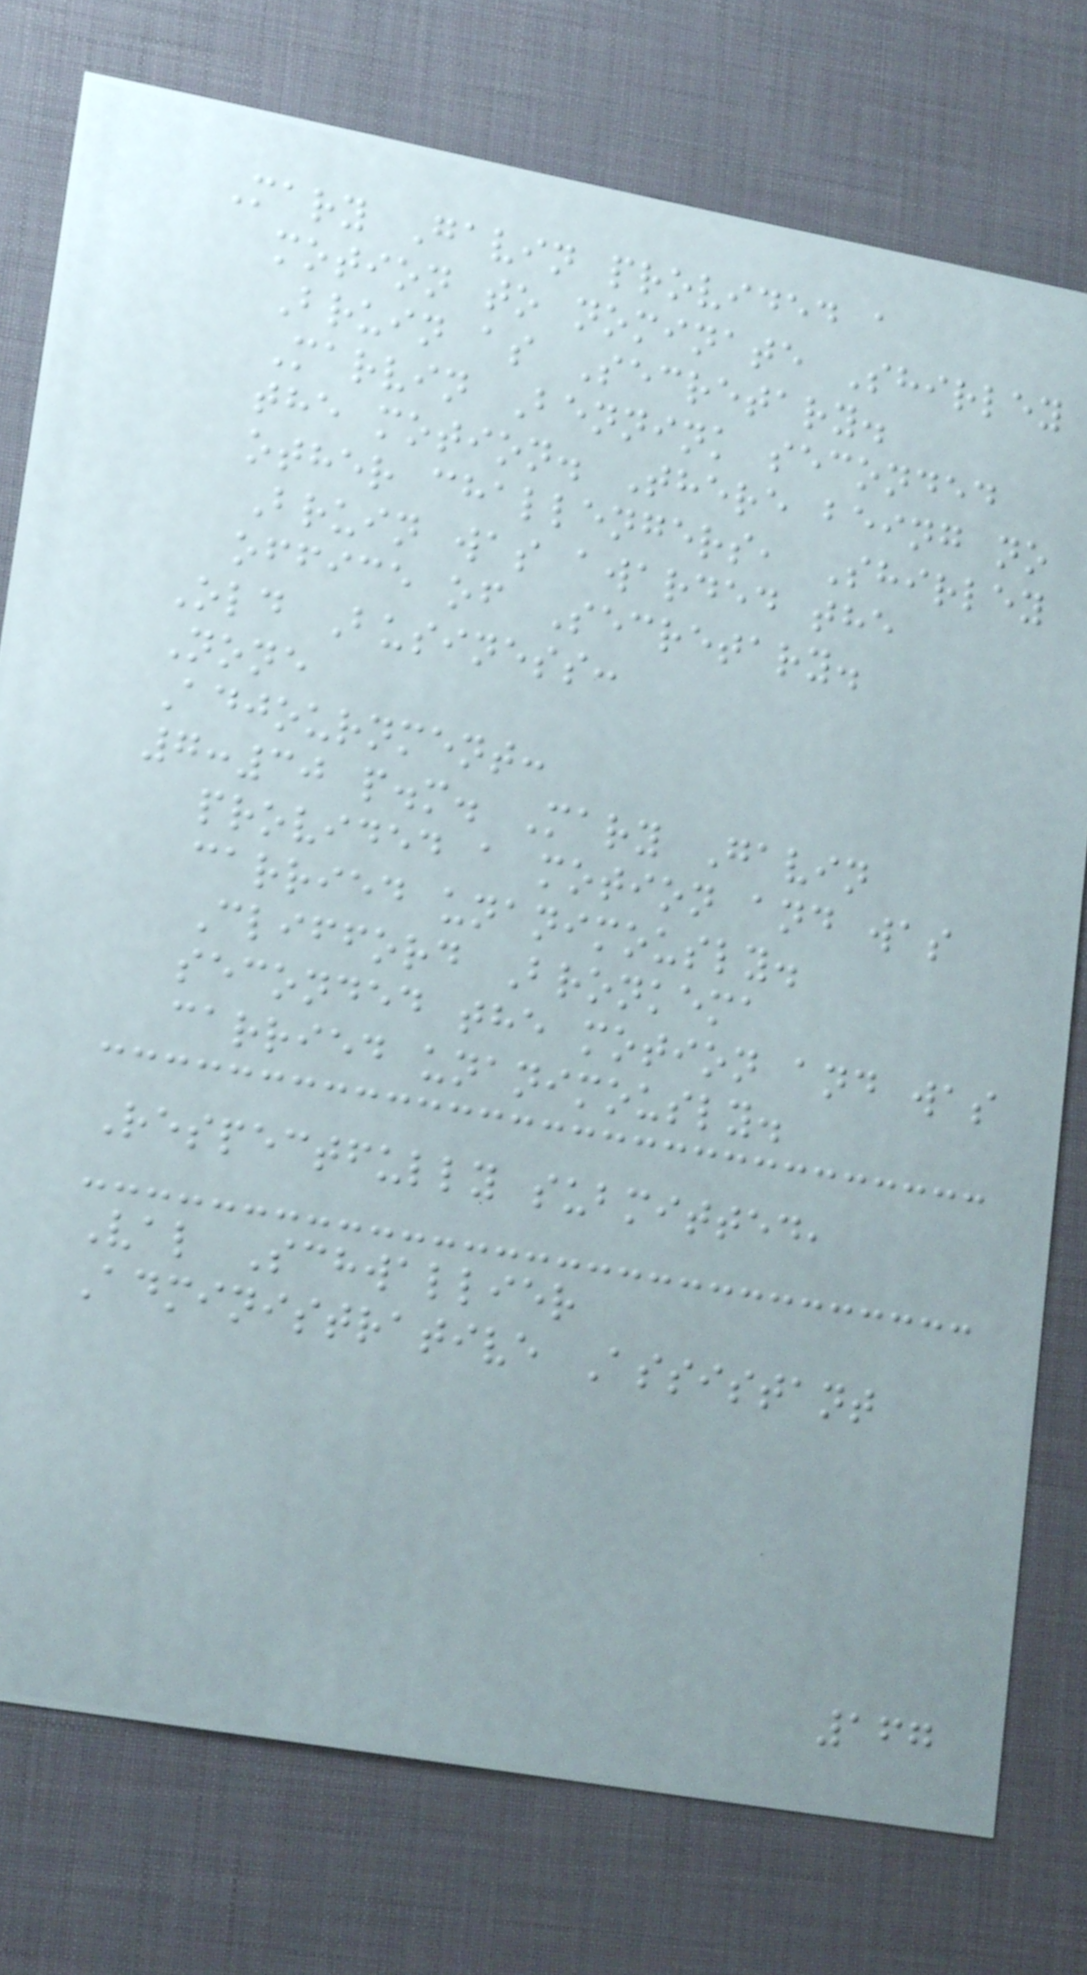Mary Gavin provided a
motion to nominate Shirley
Bruin as Secretary.
Marvin Bennink seconded
the motion. There being no
other challengers, Shirley
Bruin was awarded the
office of Secretary.
Old Business:
None
Adjournment:
7:30 p.m. Mary Gavin
provided a motion and was
carried unanimously.
Clifford Bronkema
seconded the motion and was
carried unanimously.
Respectfully submitted,
Val Schwallier
Administrative Assistant
167
